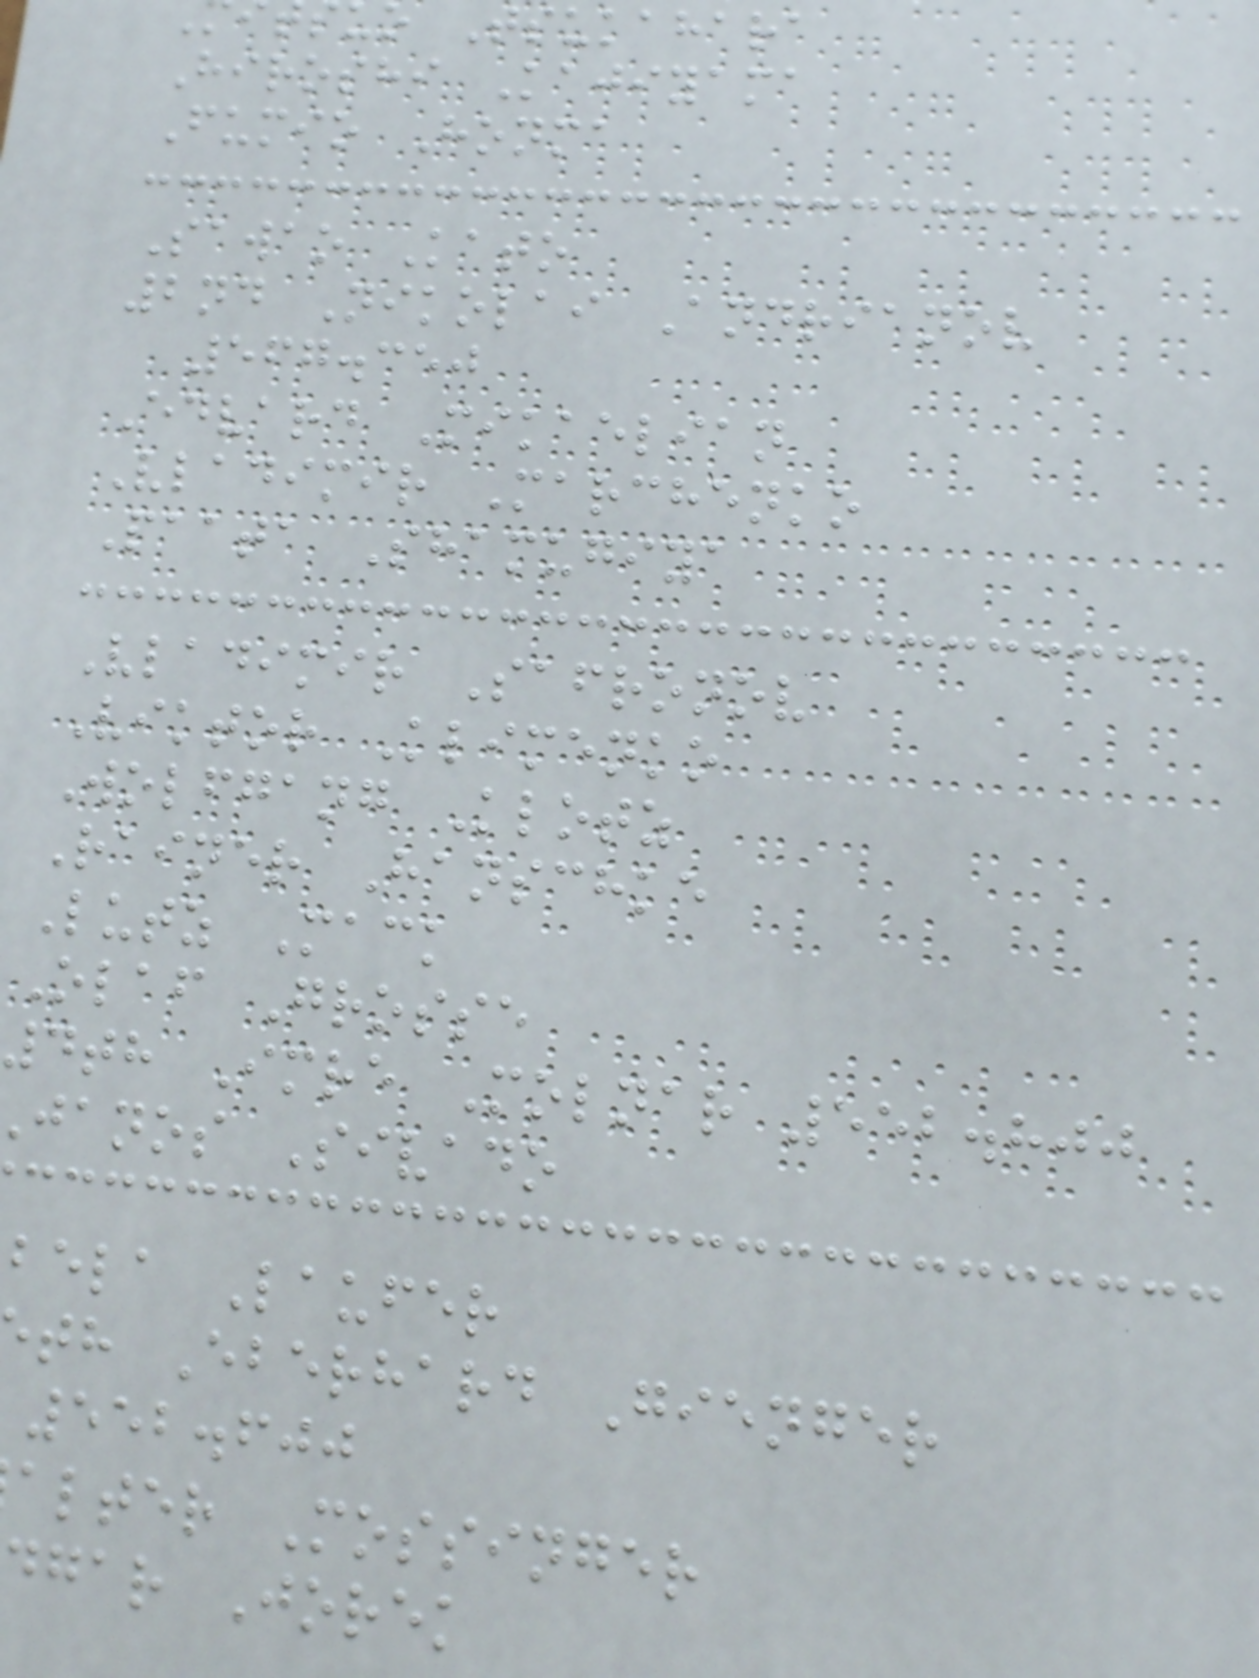o Tsukahara
Hiroshi Kajiyama
Fumio Honma
Sawao Kato
2nd Nikolai Andrianov
567.350
Edvard Mikaelian
Vladimir Marchenko
Paata Shamugiya
Vladimir Safronov
Viktor Klimenko
Wolfgang Klotz
Rainer Hanschke
Lutz Mack
Olaf Grosse
4th Imre Molnar 552.800
janos Sivado
bela Laufer
th Eberhard Gienger
552.600
alter Mossinger
dgar Jorek
